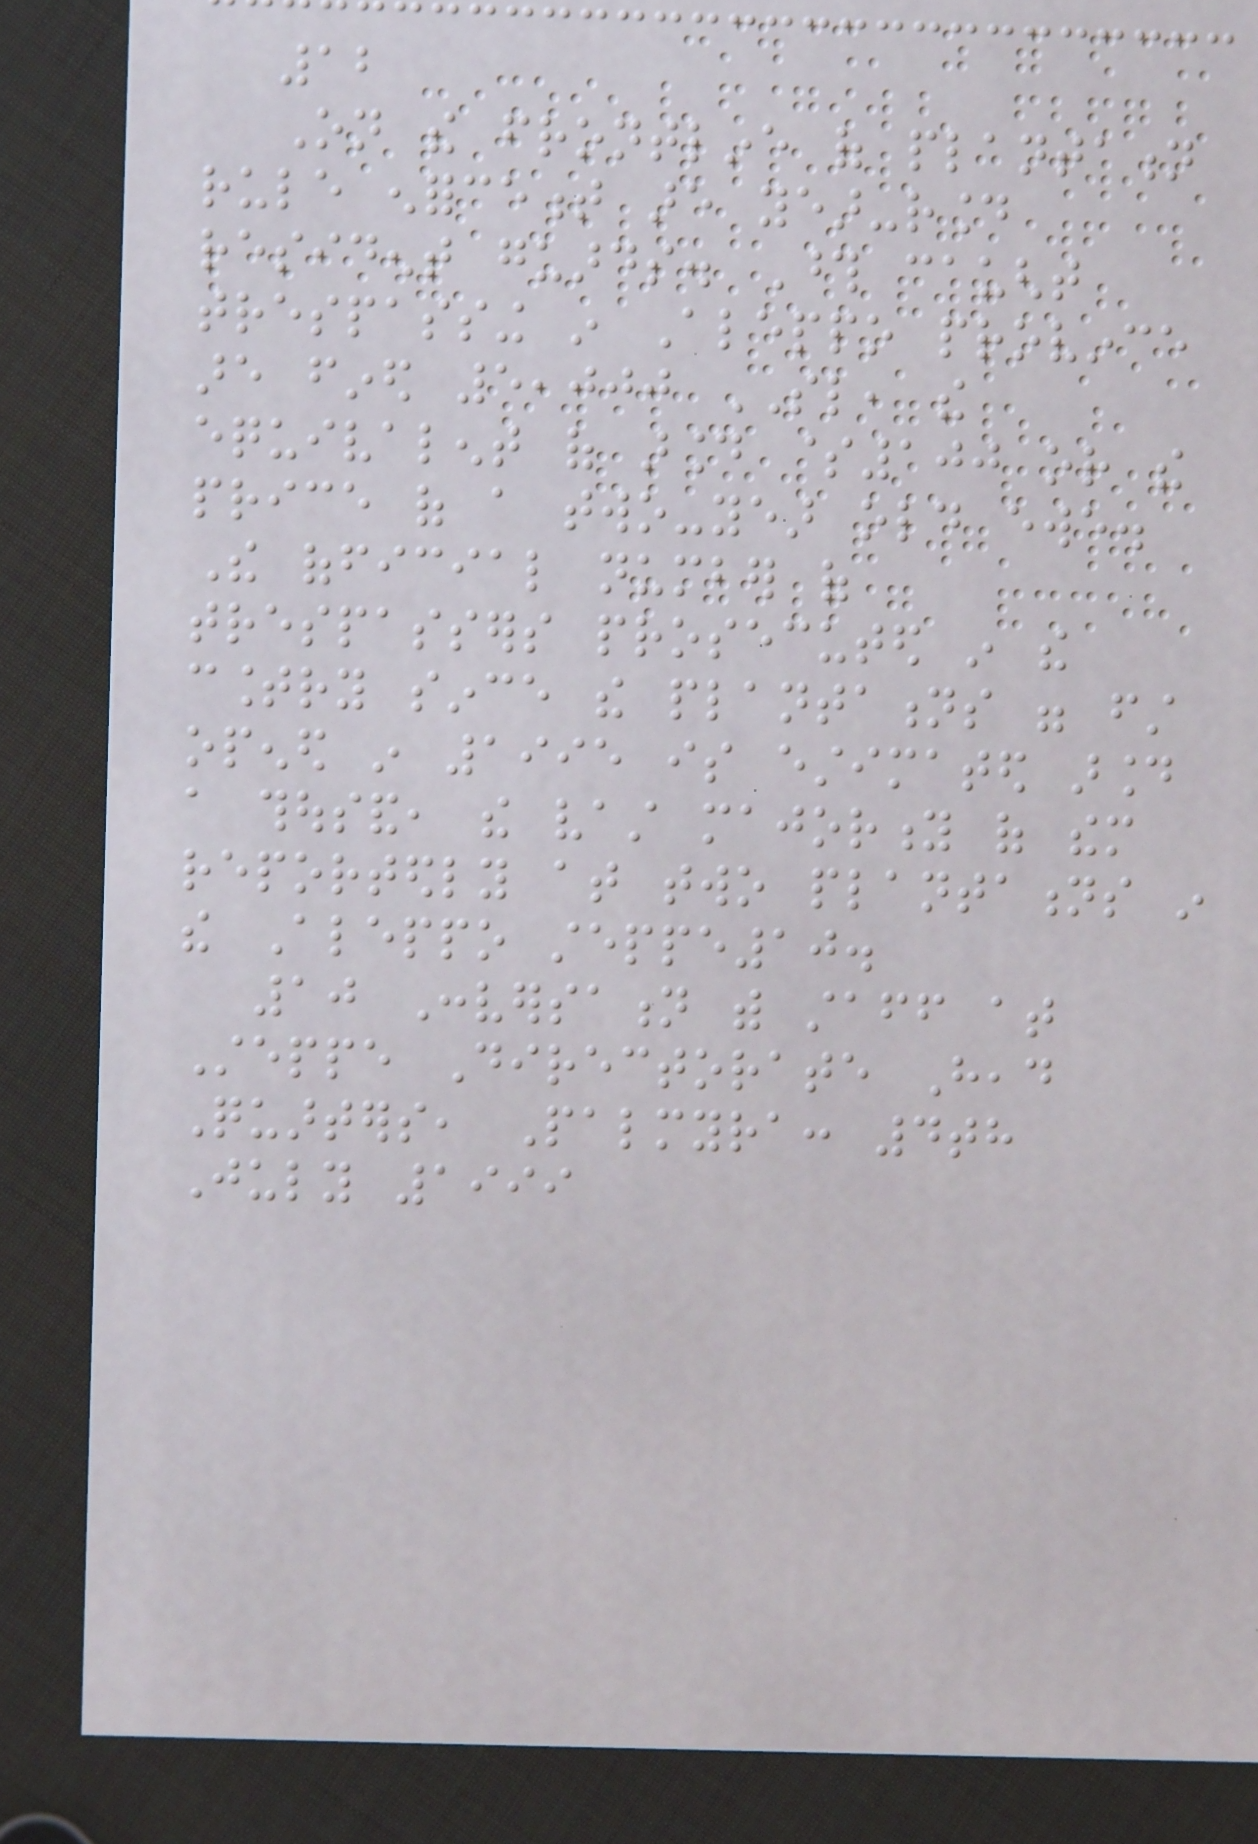12
On the frontline of plantation
rule enforcement are year-round
resident guards. Those caught
trespassing in Aleppo province
are fined 5,000 SL, the
equivalent of around $100 or the
price of a two-year old ewe.
The official number of
trespassers prosecuted in the
country since the plantations were first
opened in 1995 is estimated around
a thousand, the vast majority of them
reportedly at two plantations in
the Aleppo steppe10.
10 Conversation with staff at
Steppe Directorate Head
Quarters, Palmyra: 4th
July 1999
